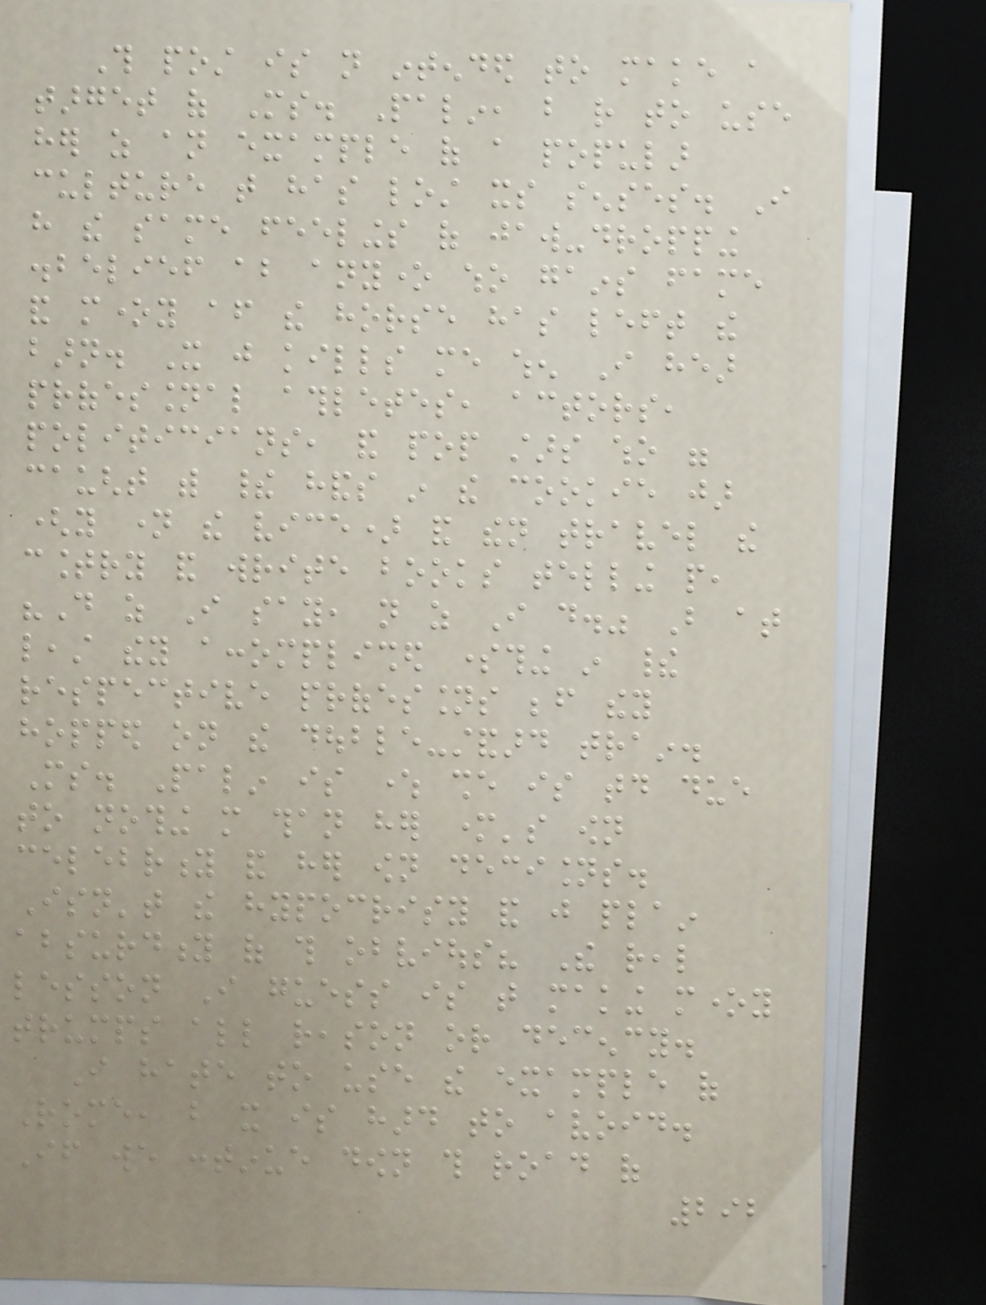This post is not intended to make a
target of Ms. Palin, but rather to use
her as an example of a popular
culture that has lost its senses. I
have the same feelings of jaw-dropping
disbelief about anyone who gains fame
and money after the horse has left the
barn. It just kills me when I hear
professional athletes, actors,
politicians, and pop stars who were
caught with their hands in the cookie jar
(you name the vice) and then travel the
country and write books telling people,
"Do as I say, not as I do." But at
least they accomplished something in their
respective professions before they
hopped on the double-standard train.
Ms. Palin is where she is today due
to nothing more than her mother's own
celebrity and her own decisions.
Isn't the hypocrisy and just plain
absurdity of this obvious? The real
lesson I guess is that making money
trumps all reason or decency.
I hate to use the example of
Rome, but it is hard to avoid.
If we continue down this road of
292
